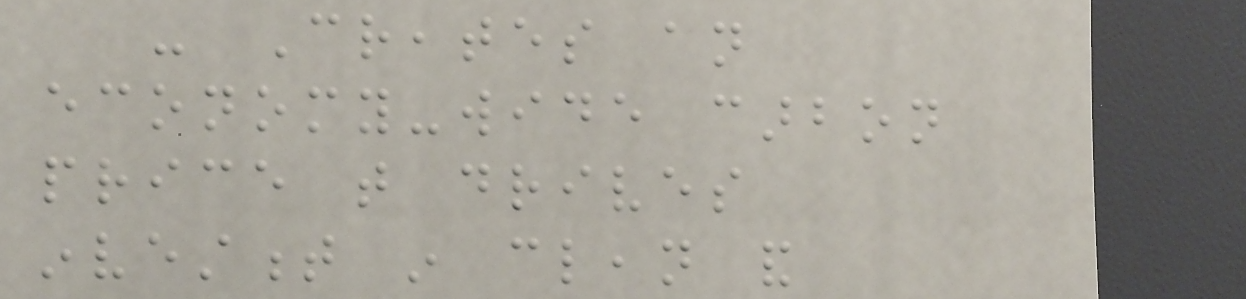- Creates an
economy-wide carbon
price that drives
investment in clean and
